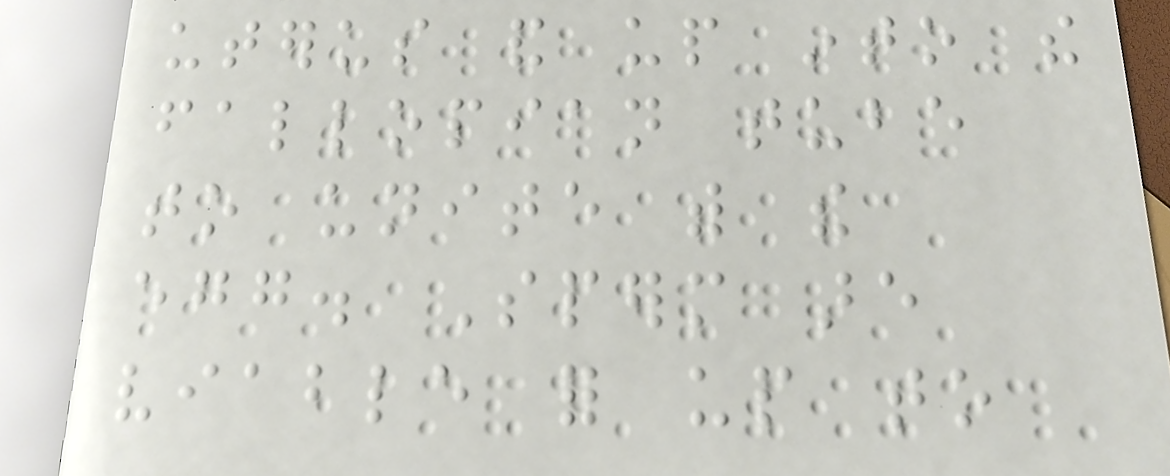uterus and up into the
fallopian tube
to unite with the
egg. Sperm are
viable for up to
